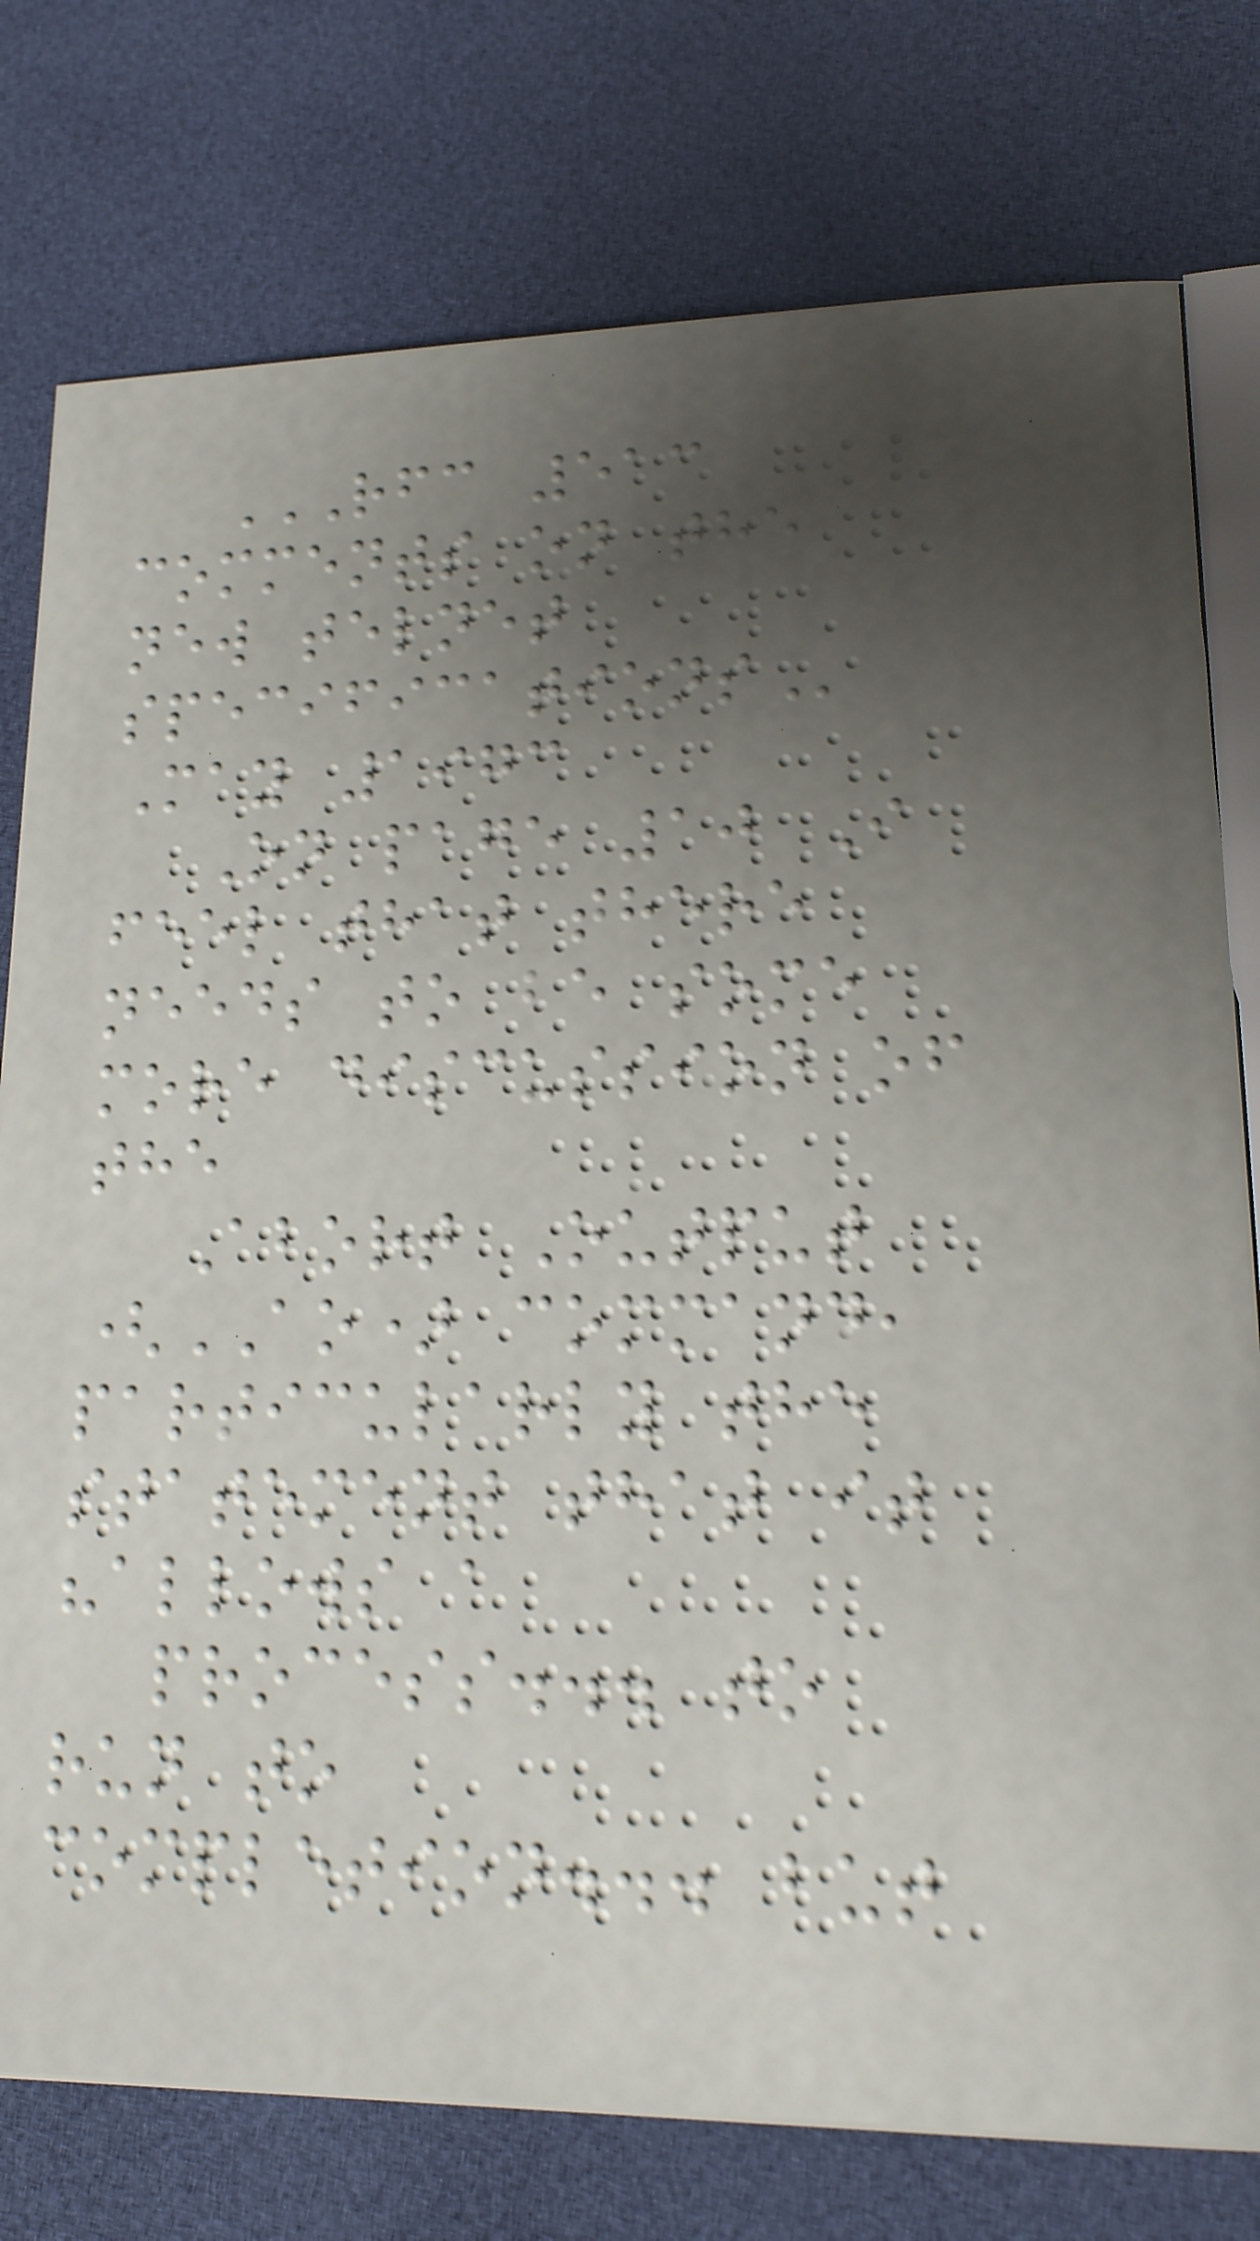RFC 513
COMMENTS ON THE
NEW TELNET
SPECIFICATIONS
May 1973
On page 10 I
feel that there
needs to be some
more discussion of
the
Abort Output
(AO) command,
particularly the
statement that it
"allows a
process... to
run to
completion... but
